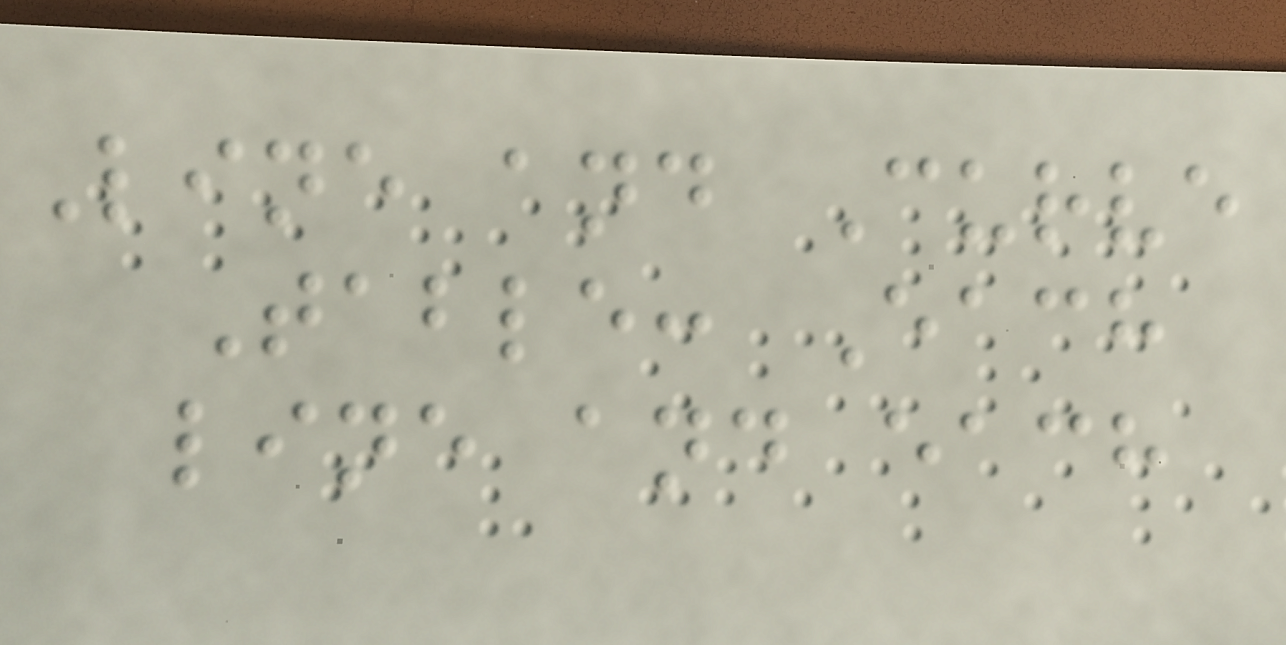Line and Curve
Table: Each
line and each
